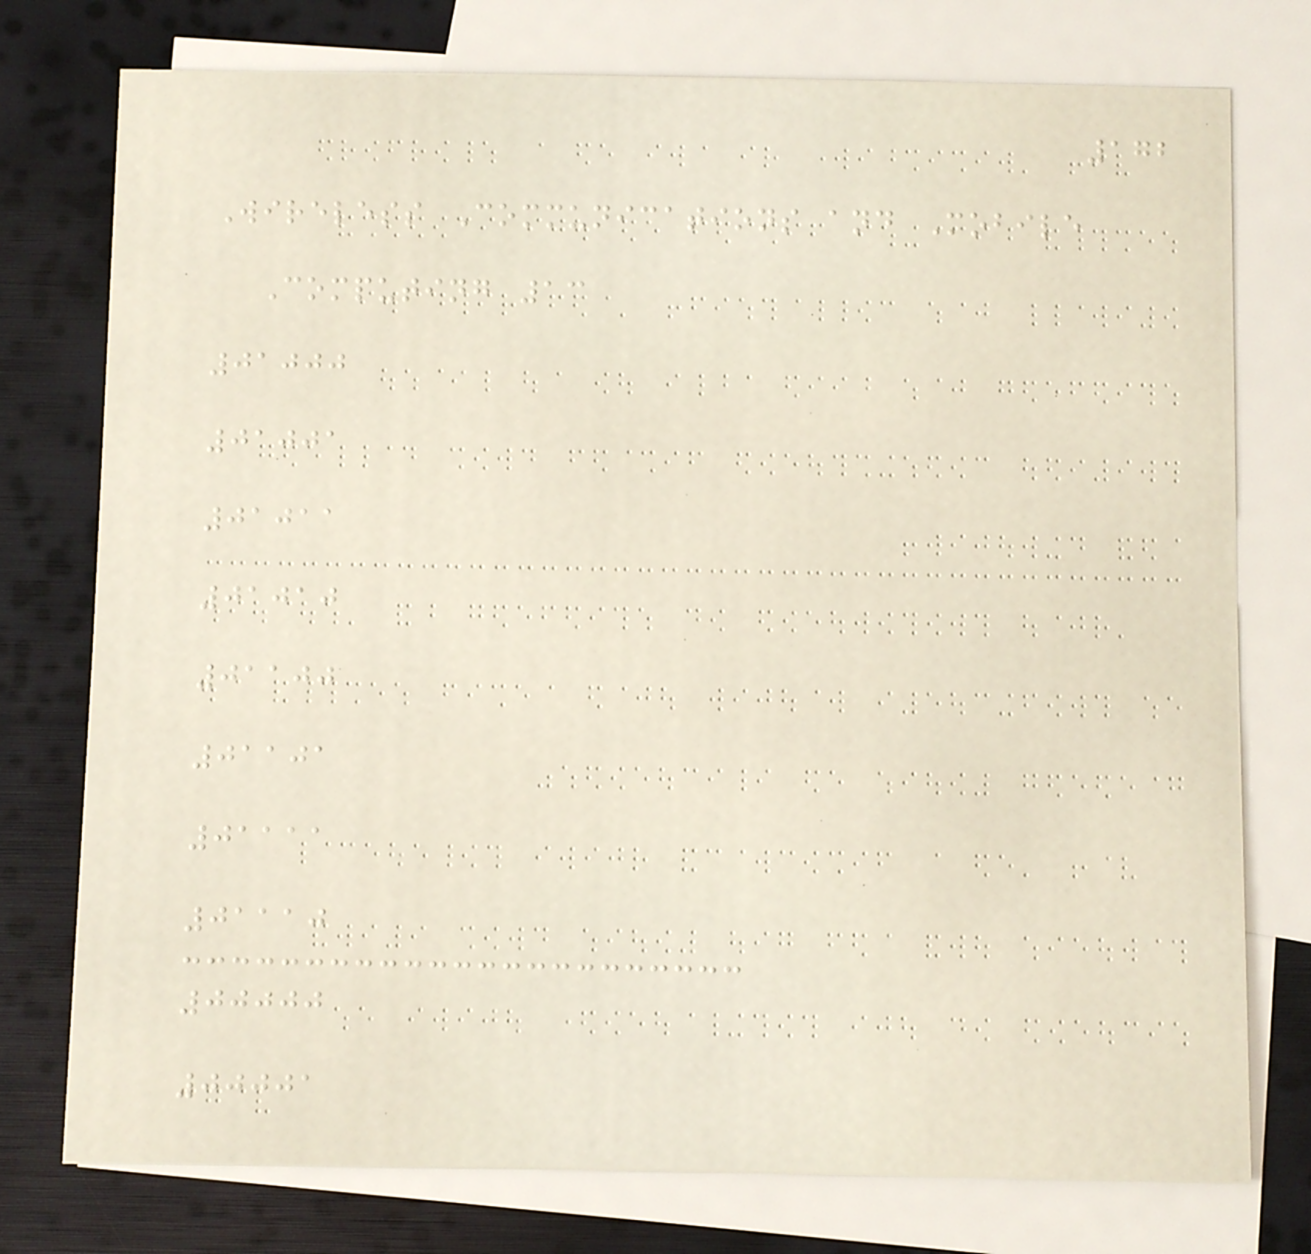172
Wireless Communications and Mobile
Computing 13
01000
01001
01011
01010
01100
01101
01111
01110
00000
00001
